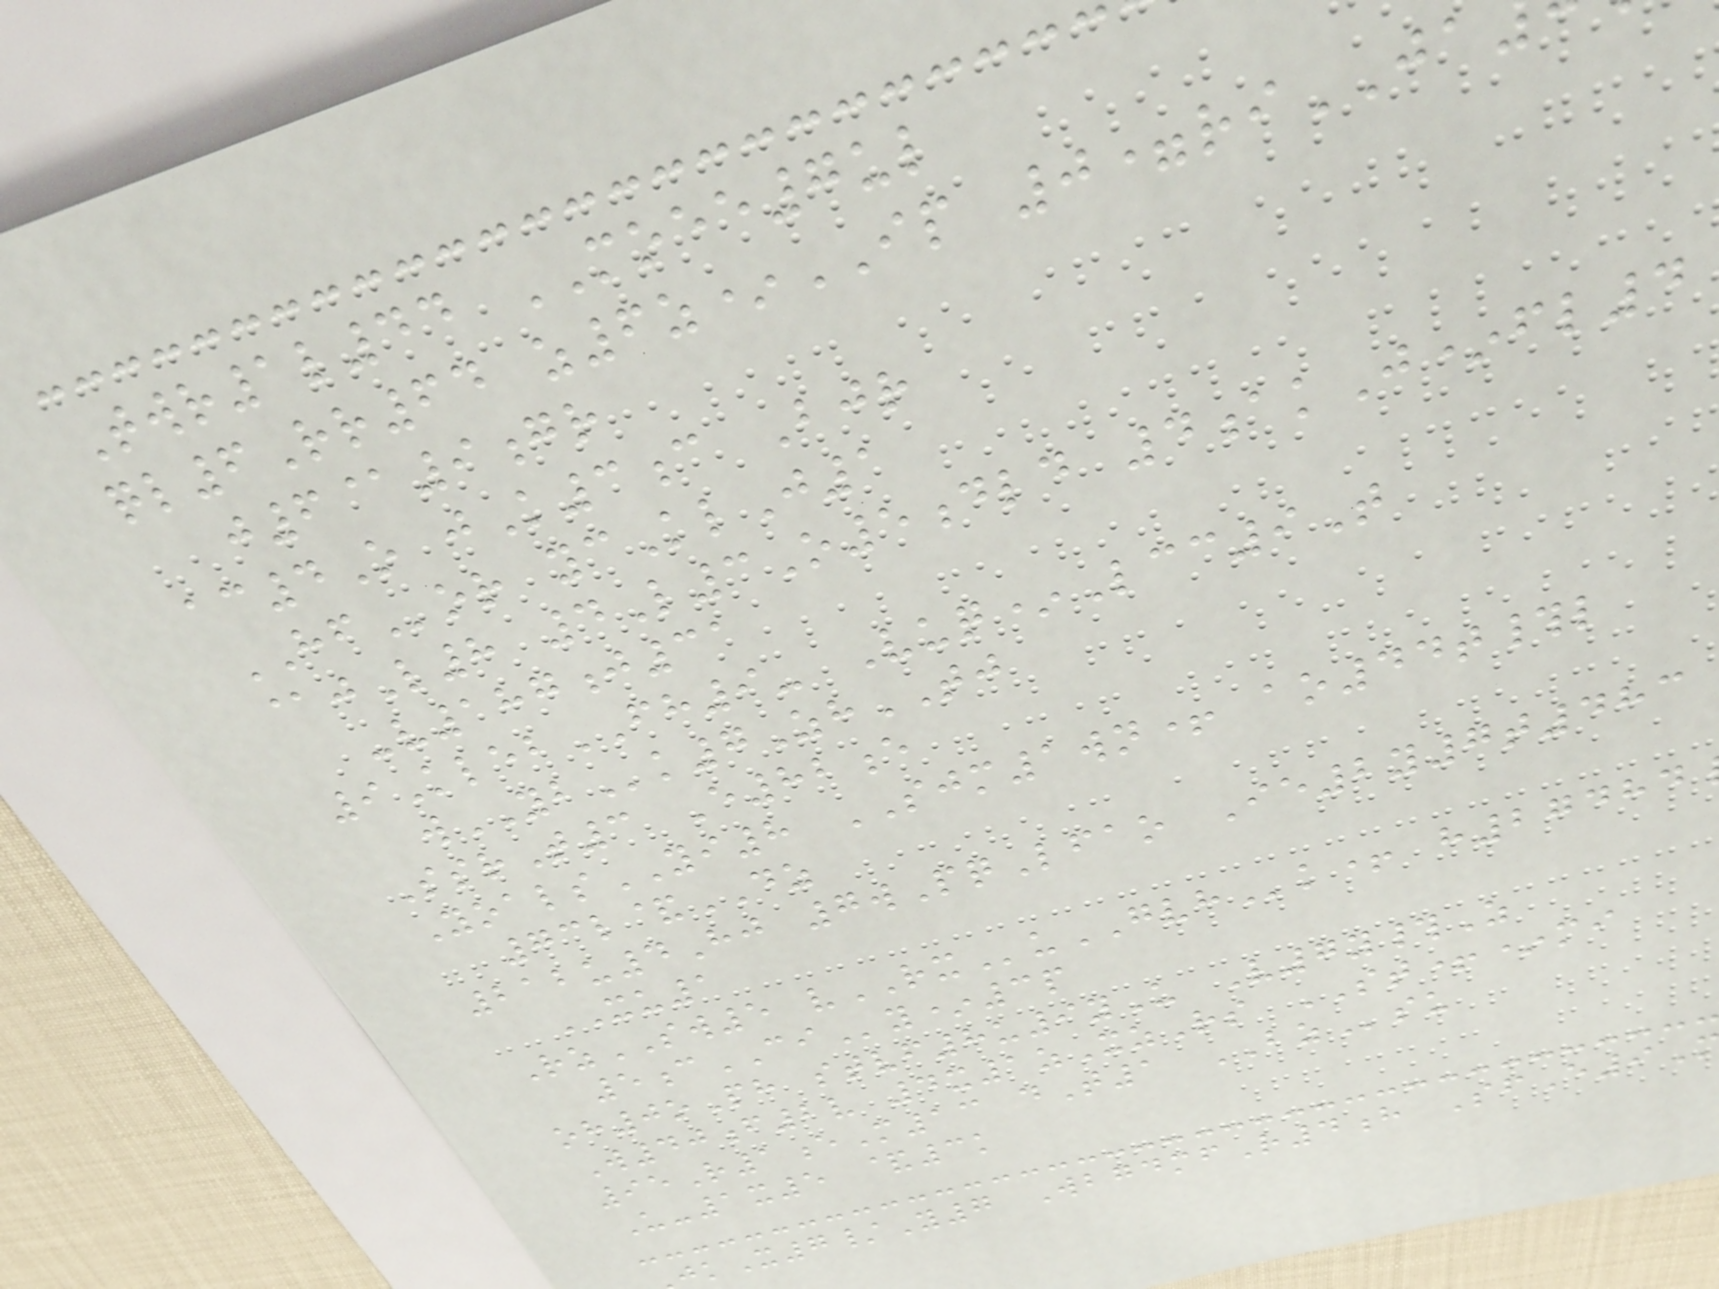Twr1l44 MOEE7ul
ql6Rr64 z6z*IP 0=riJA
j6@9gr
ac4O jK3c Bjr
HFor ycKlJ1
@jL8 4L3O5dld 4akJ*fl4
-v187j31
9KlebFH9- Vuq*Lcc9T
wYBk7ZhTJ
SsrT3 E82e
YoalsYI8 SJM1wn+ ao44t#l
73l&DZ
212u4Hj 7wPqLfao Ie2y7t483
XU1
RzSW5 vRXuGVHk+ h27484
5cCIy*3p
oh0oPh stvf8u9yU V7y#Z
W40f2v 4x1zXzRs ST+*mi
95R1eM13 dT1 BZsu
U-1x5 &3k
kX7/Y7 WbgdmfR4h SfE9
